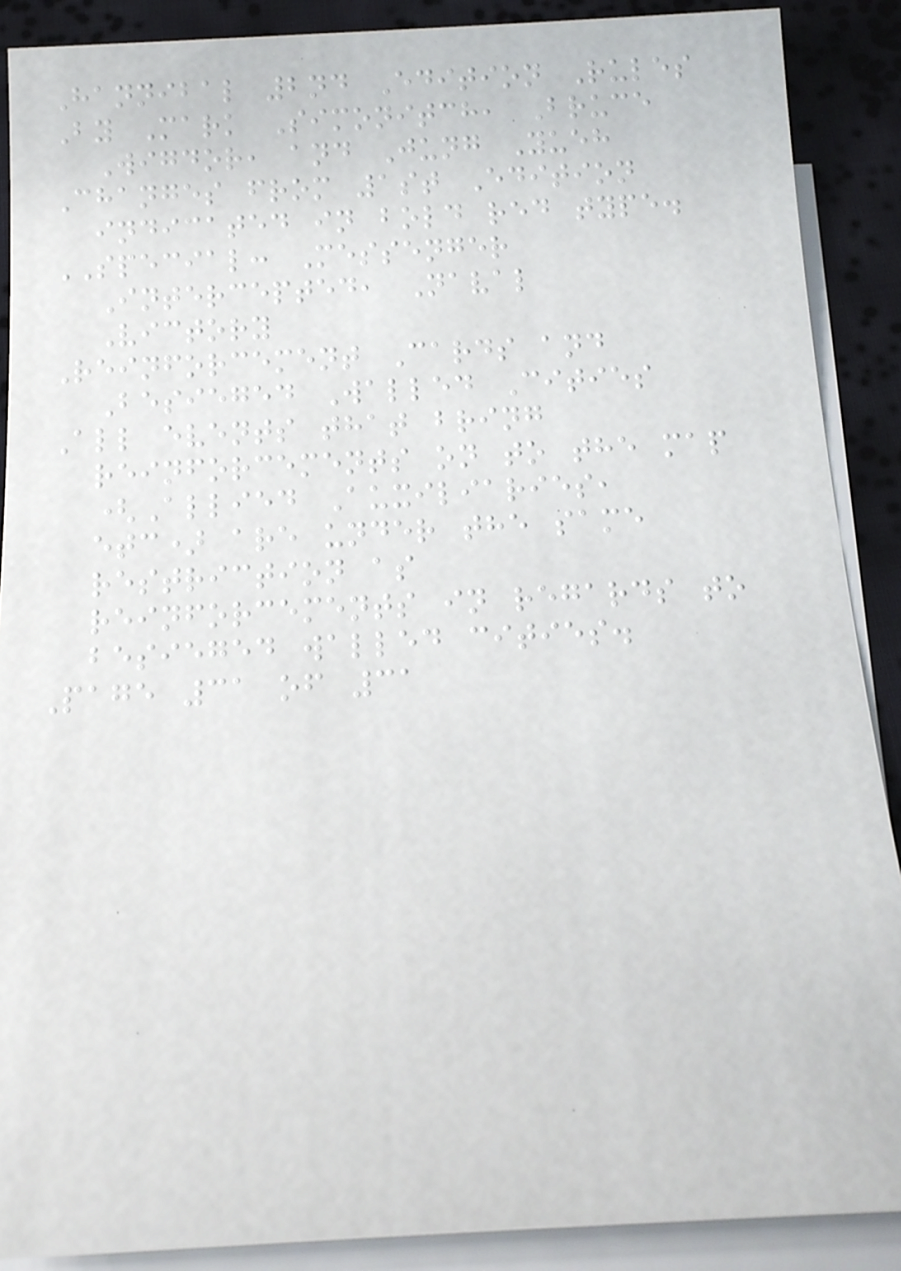Hannibal 2nd Edition Rules
By Mark Simonitch, Bruce
Wigdor, and Jung Yueh
Changes from 1st Edition
indicated in bold red type.
SPECIAL: Messenger
Intercepted, Naval
Victory
Reinforcement Cards and
Besieged Walled Cities
All events that bring
reinforcements on to the map
(Allied Auxiliaries,
etc) are under the same
restriction as
reinforcements in regards to
besieged walled cities.
Page 31 of 31
